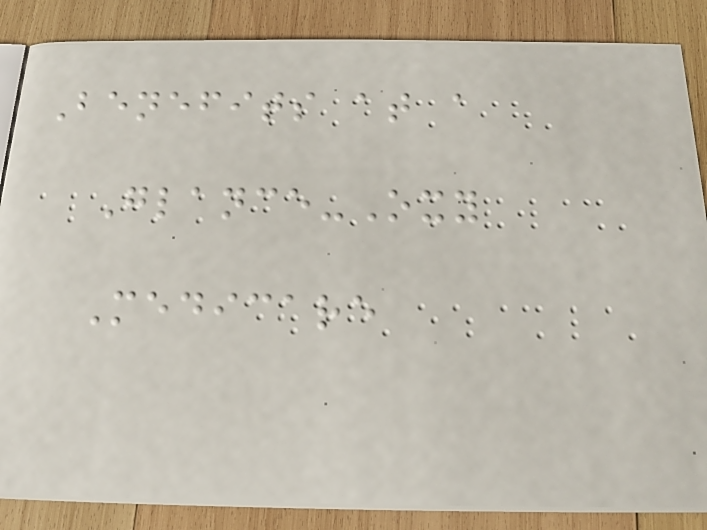Benefits at a
Glance-Oxy
Medicare
